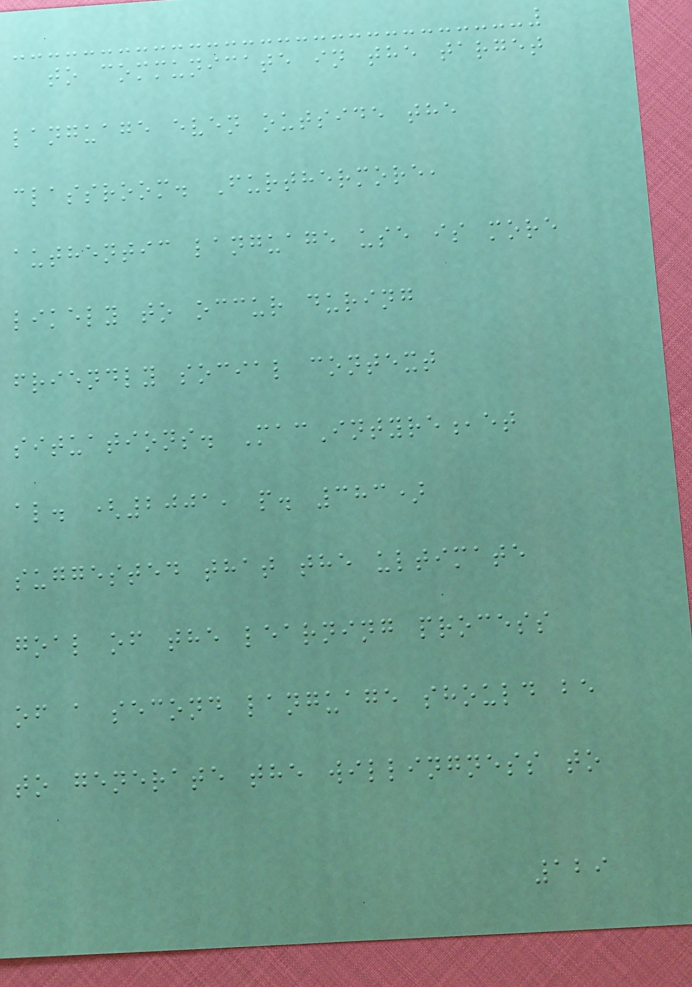to communicate in the target
language even outside the
classroom. Furthermore,
authentic language use is more
likely to occur during
friendly social context
situations. MacIntyre,et
al. (2001, p. 383)
suggested that the ultimate
goal of the learning process
of a second language should be
to generate the willingness to
129
